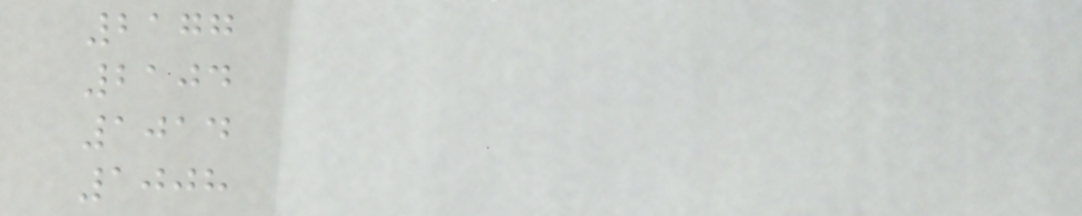2177
2104
1014
1008
